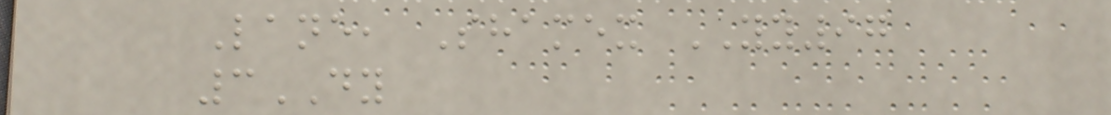Lane, Shamex YY97
3DY
